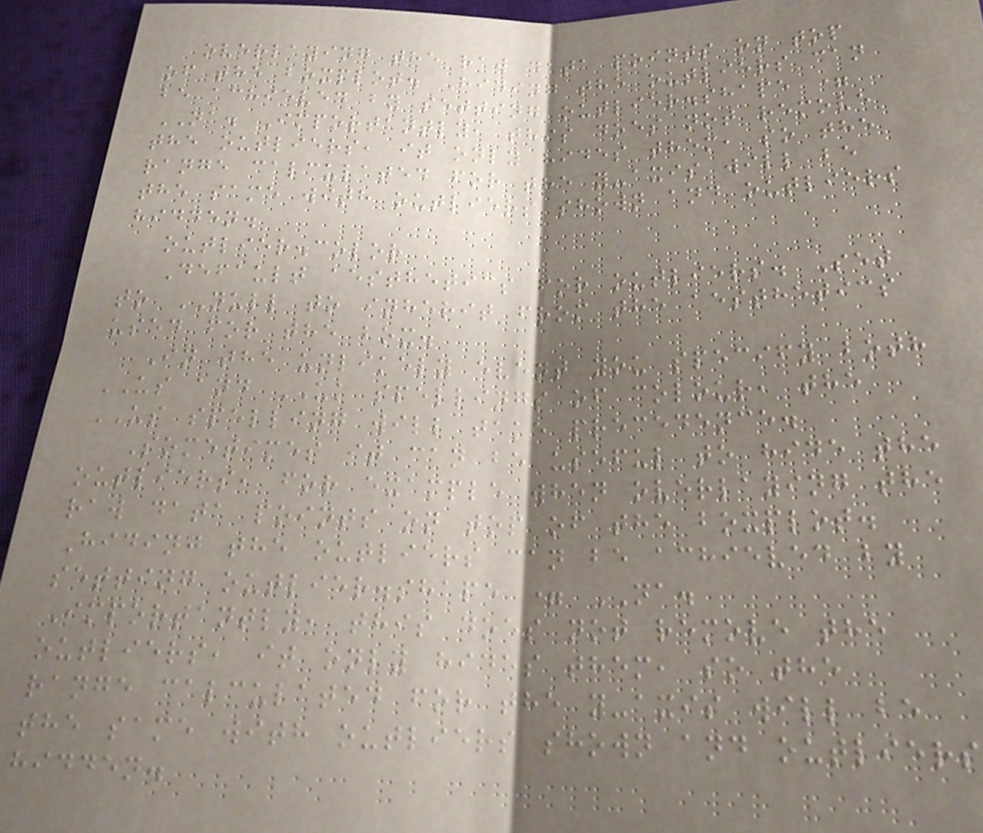overlaying the raw data points on top
of the boxplot. Hiding the outliers can
be achieved by setting outlier.shape =
NA. Importantly, this does not remove
the outliers, it only hides them, so the
range calculated for the y-axis will be
the same with outliers shown and outliers
hidden.
outlier.color
Default aesthetics for outliers. Set
to NULL to inherit from the aesthetics
used for the box.
In the unlikely event you specify both
US and UK spellings of colour, the
US spelling will take precedence.
Sometimes it can be useful to hide the
outliers, for example when overlaying the
raw data points on top of the boxplot.
Hiding the outliers can be achieved by
setting outlier.shape = NA.
Importantly, this does not remove the
outliers, it only hides them, so the
range calculated for the y-axis will be
the same with outliers shown and outliers
hidden.
